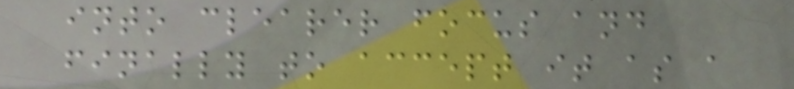into clearer focus and
finally to accept it as a
